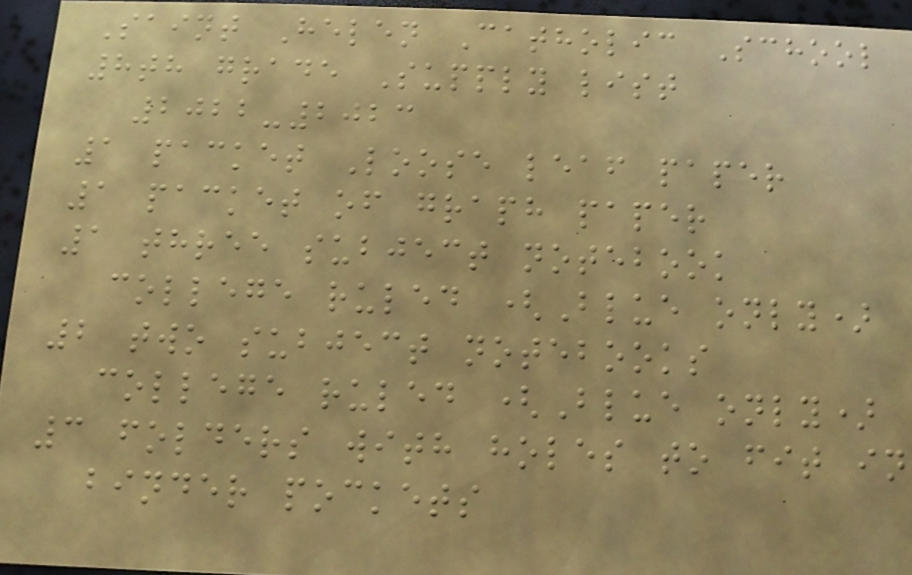Saint Helen Catholic School
8th grade Supply list
2022-2023
1 packet Loose leaf paper
1 packet of graph paper
1 three subject notebook
college ruled (Blue only)
2 two subject notebooks
college ruled (Blue only)
3 folders with holes to fit in
binder pockets
